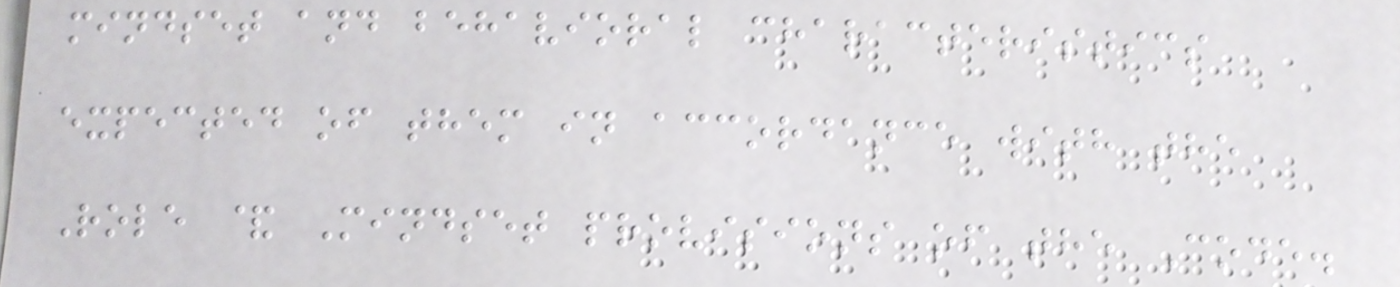mindset and behavioral characteristics
expected of them in accordance with the
Role & Mindset provisions of the Code.
